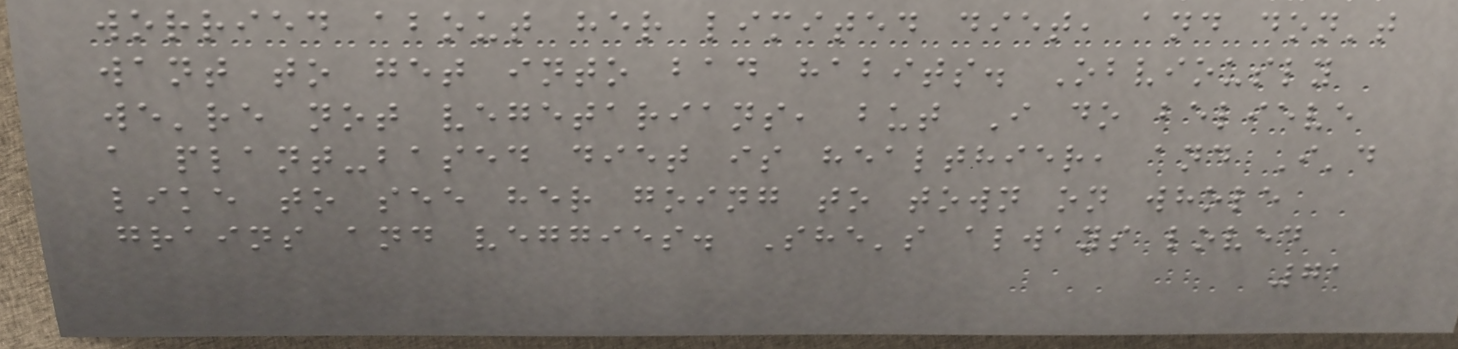worried about her limited diet, and don't
want to get into bad habits. Obviously
we're not vegetarians, but I do believe
a plant-based diet is healthier, and I'd
like to see her going to town on whole
grains and veggies. She's always loved
71
